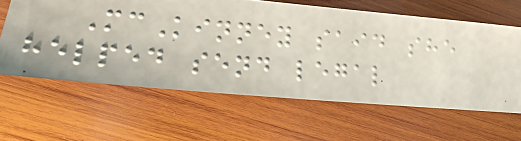McKinney said she
helped send legal
